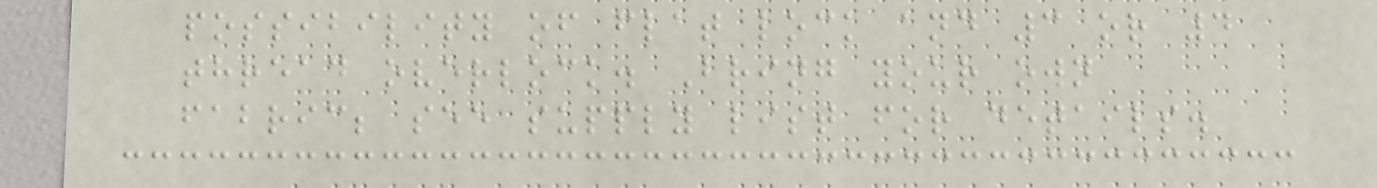possibility of flat lock and 3 or 4
thread overlock. Bring your own
fabric; see supply list for details.
